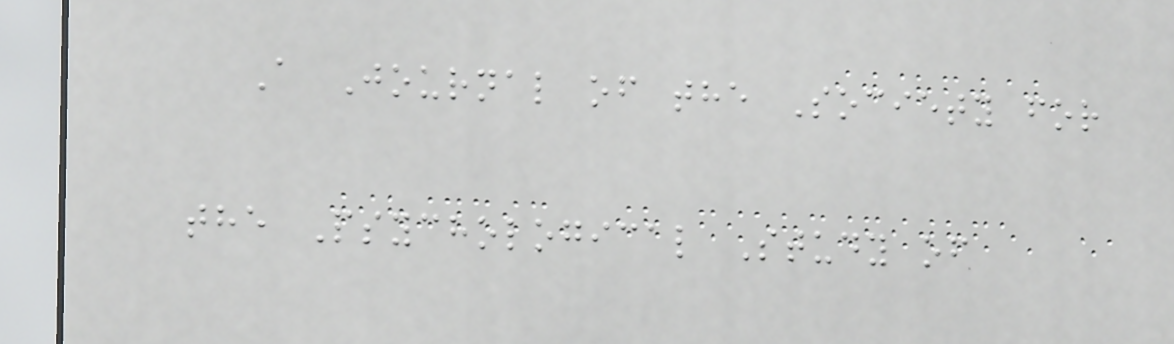A Journal of the Society for
the Psychological Study of
